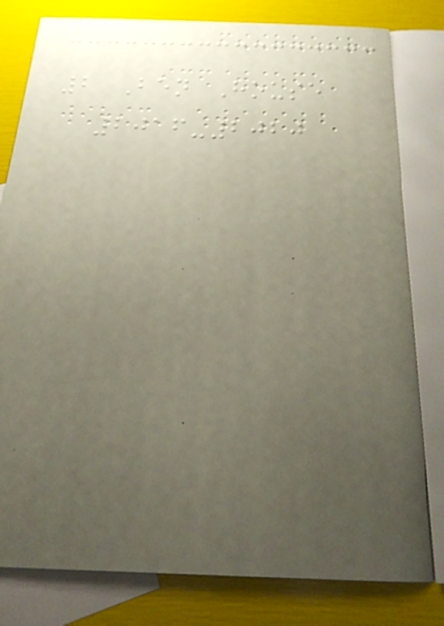2 Ben House
2016-2020
